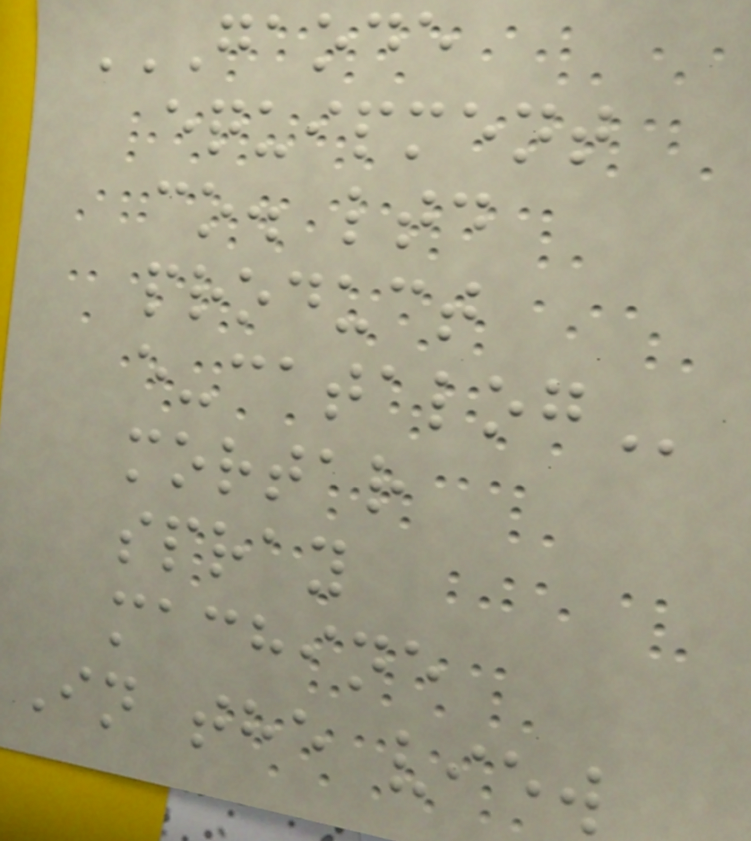GAODE
EQUIPMENT
CO. LTD
PRODUCT
E-CATALOG
mortar
spray
machine
In the view
